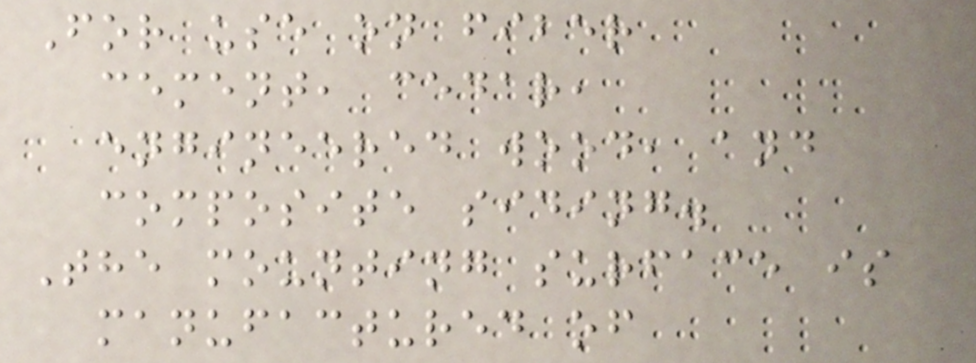For use on fiber
cement, cedar,
engineered wood, and
composite siding.
The mounting surface is
manufactured of
